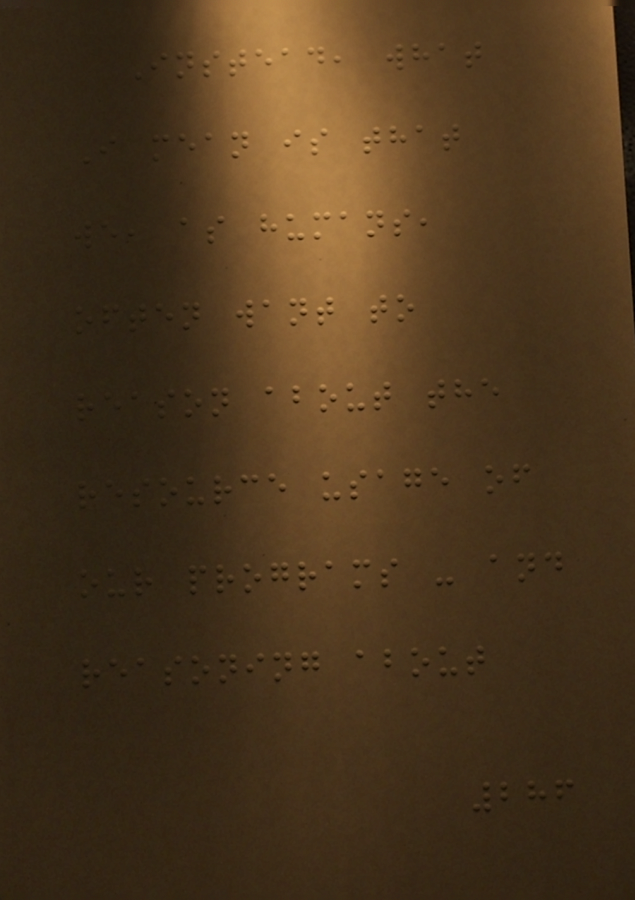Instead, what
I mean is that
we, as humans,
often want to
reason about the
resource usage of
our programs - and
reasoning about
286
